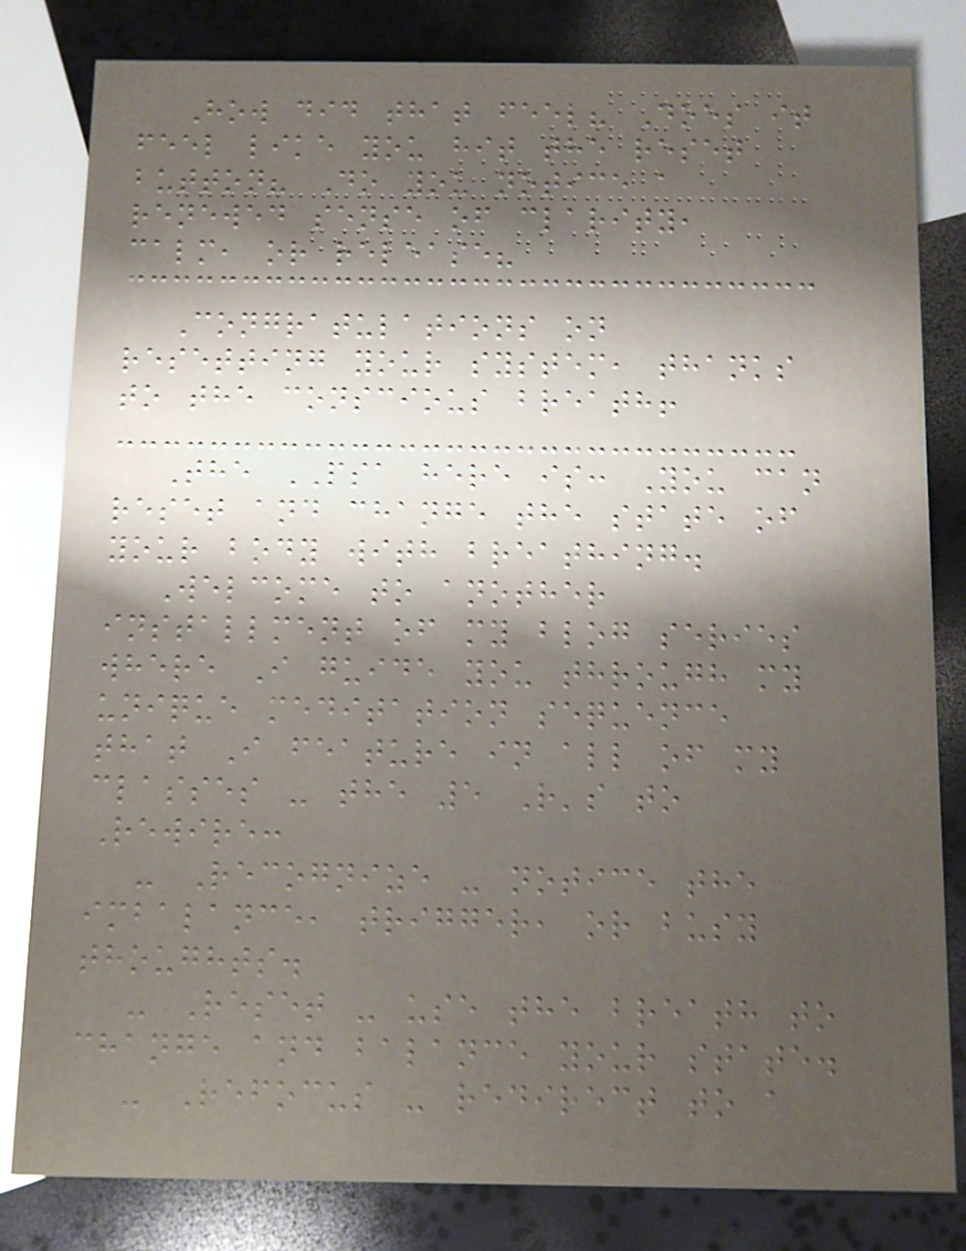How did that feel? Does it
feel like you hit the reset
button? Do you notice a
renewed sense of clarity,
calm, or release?
Congratulations on
resetting your system, thanks
to the conscious breath!
The PSA here is: You can
reset and change the state of
your body with breathing.
Welcome to another
installment of my blog series
where I guide you through my
unique meditation sequence
that I feature in all of my
classes - the 5 R's to
Rewire:
- Recognize - notice the
imbalance, trigger, or busy
thoughts.
- Reset - use the breath to
change and balance your state.
- Refocus - redirect to a
